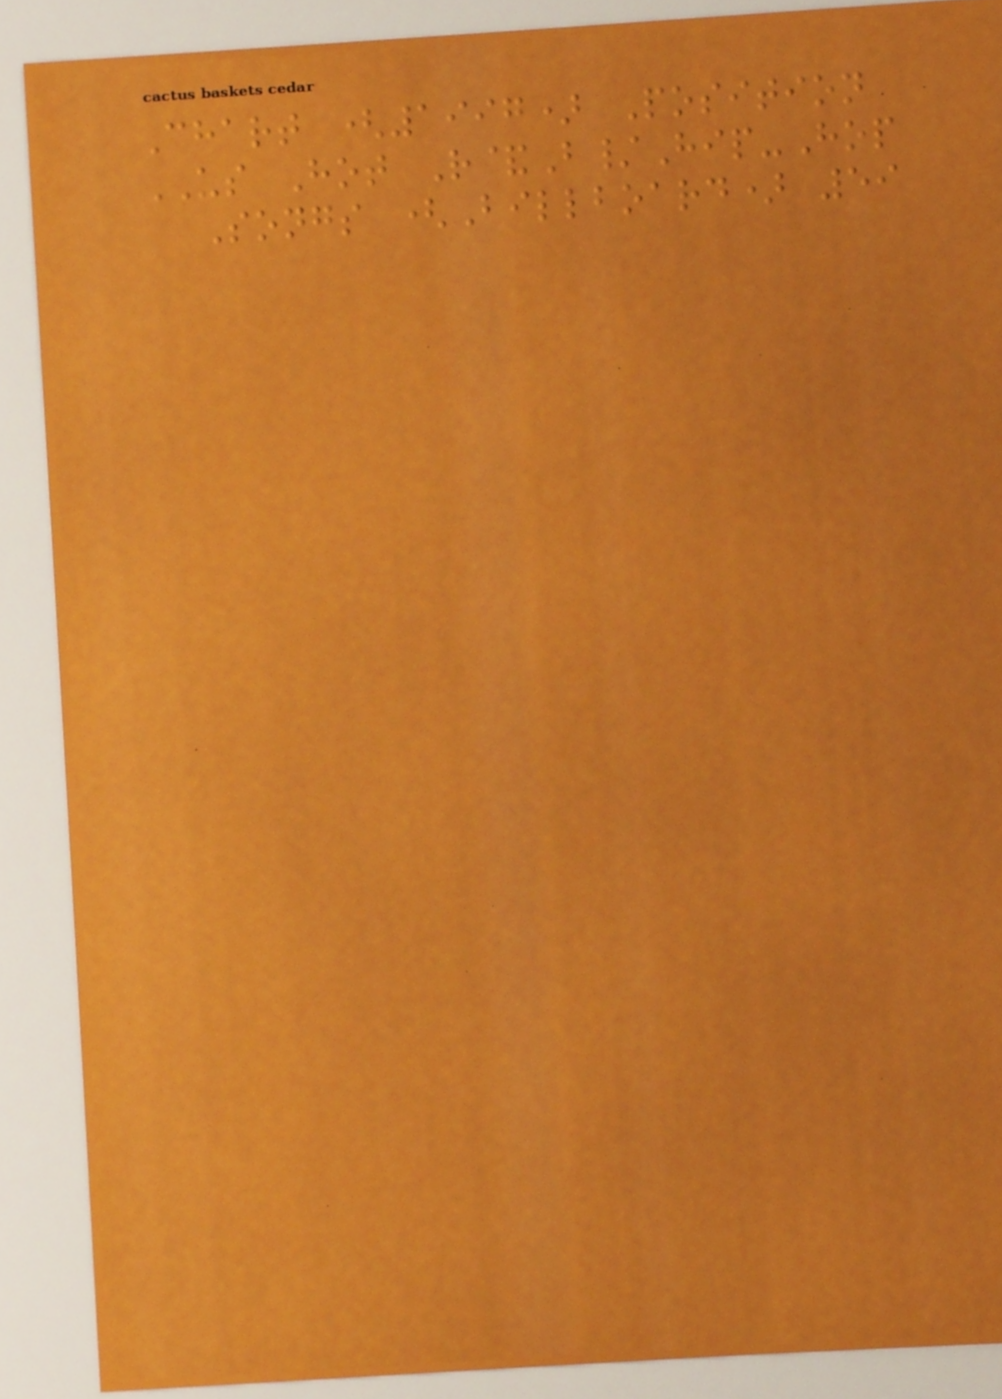Chart (1997) Position
US Hot R&B/Hip-Hop
Songs (Billboard) 59
